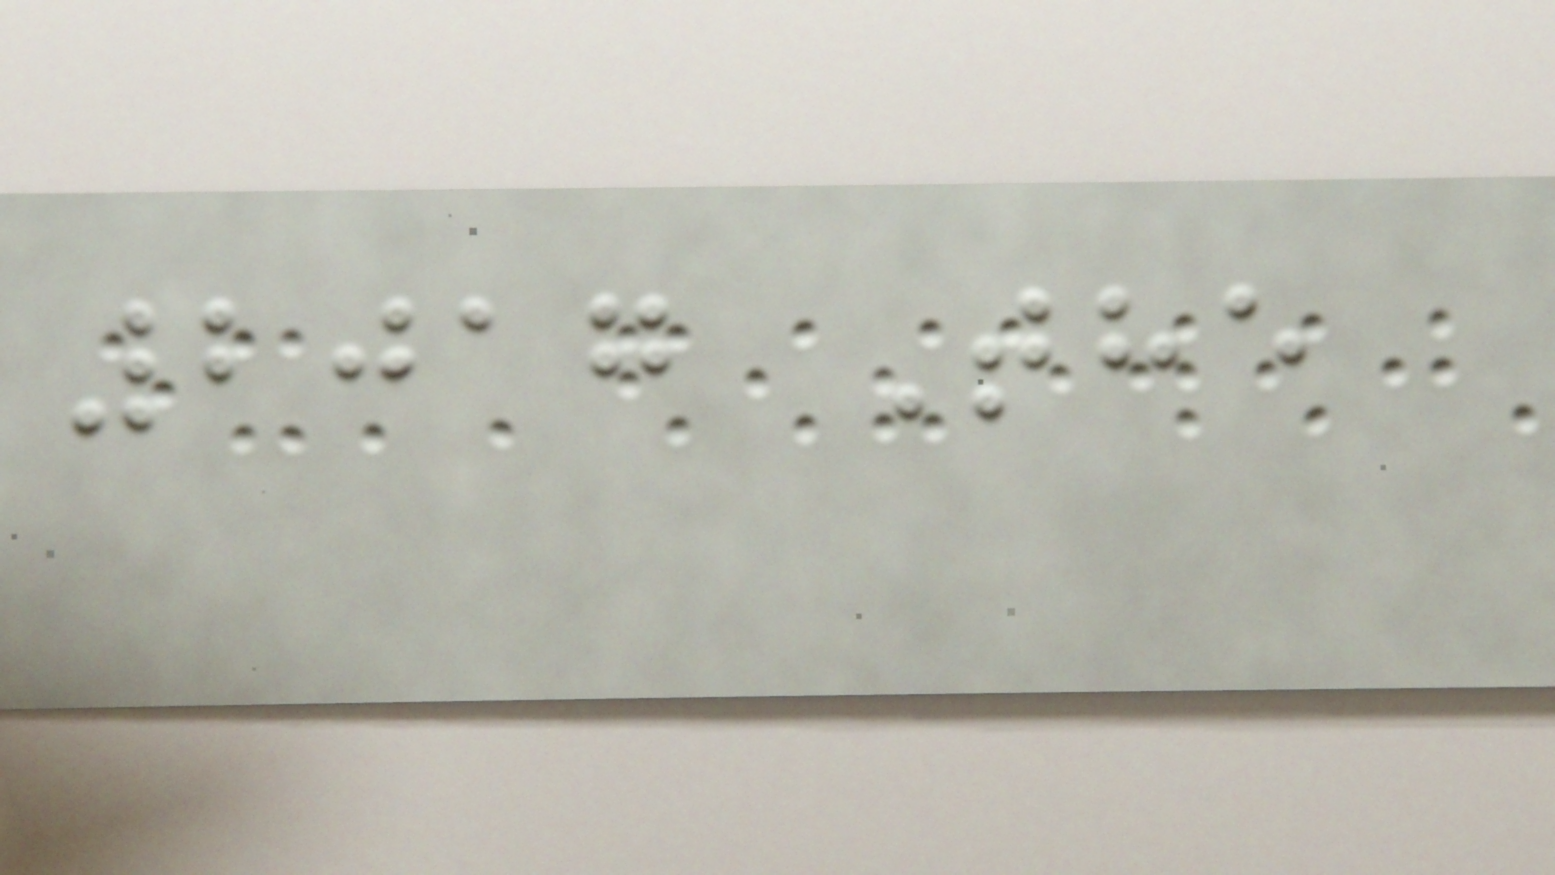2017 The
